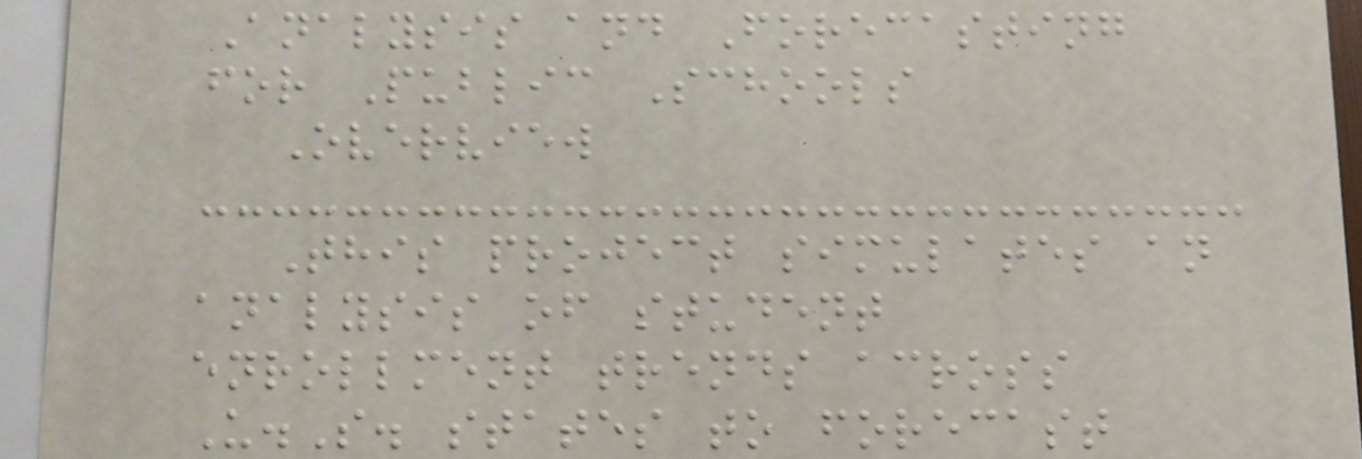Analysis and Forecasting
for Public Schools
Overview
This project simulates an
analysis of student
enrollment trends across
U.S. states to forecast
